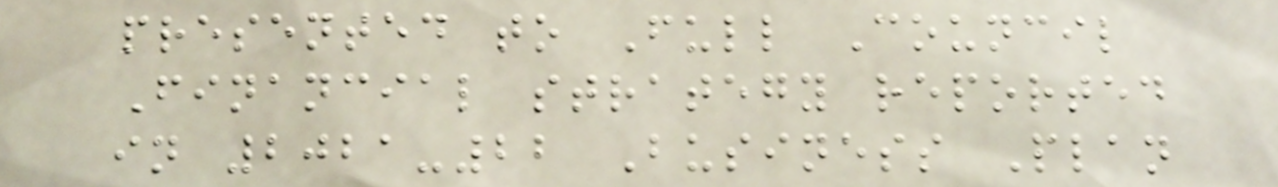presented to Full Council
Financial strategy reported
in 2021-22 Business Plan
